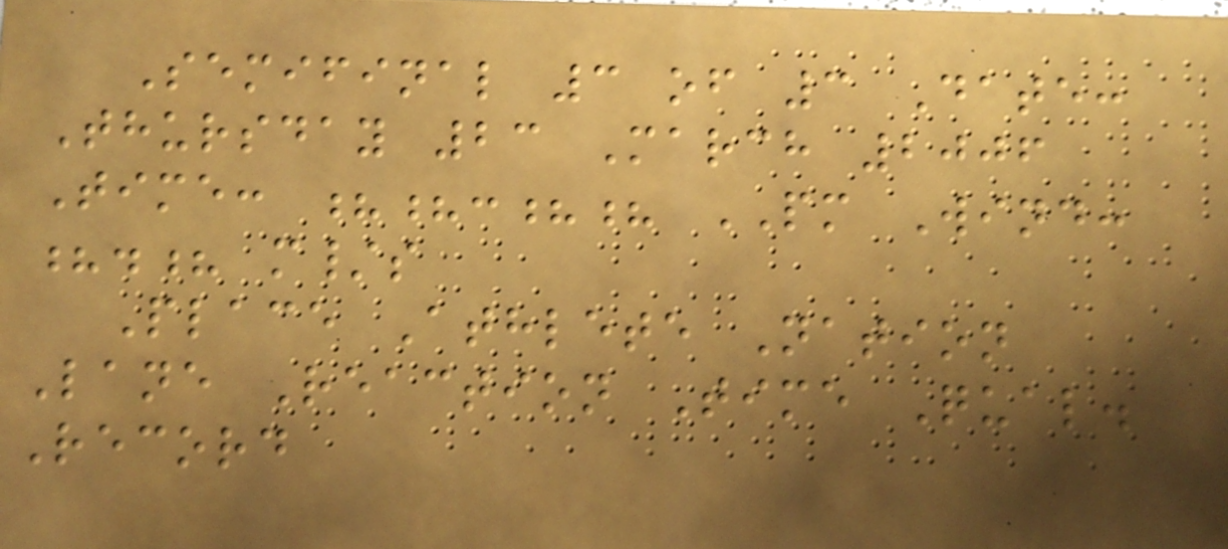Semifinal 3 of 3 Date:
Thursday 23 March 2006
Time: ??:?? PM Wind:
?.? m/s
Place Athlete Nation
Lane Reaction Time Qual.
Record
